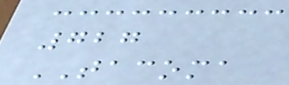727
TACOMA
